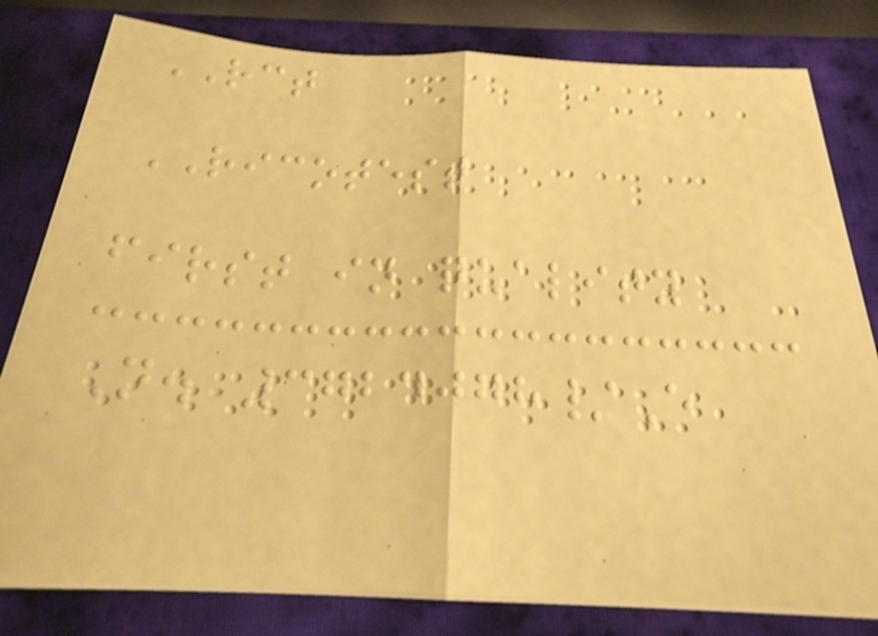RCT
RICOTEST
first in quality
N. 3724078/E
